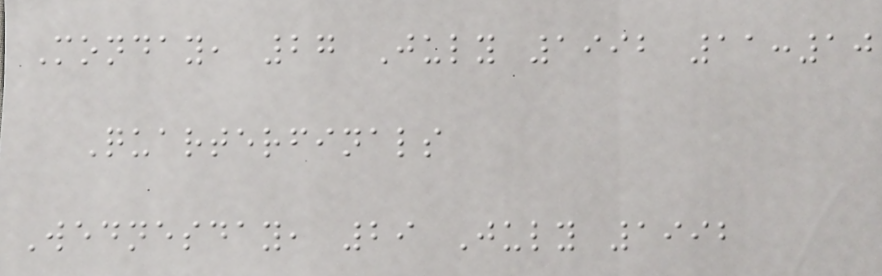Monday, 27 July 1992 11:10
Quarterfinals
Wednesday, 29 July 1992
